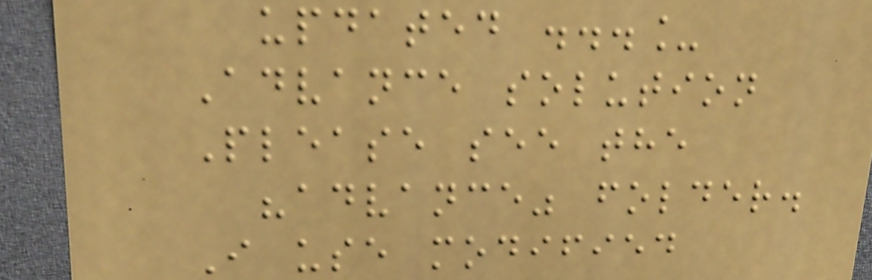updated ..._
Advance solution
Please see the
"advance" folder.
I use modified
